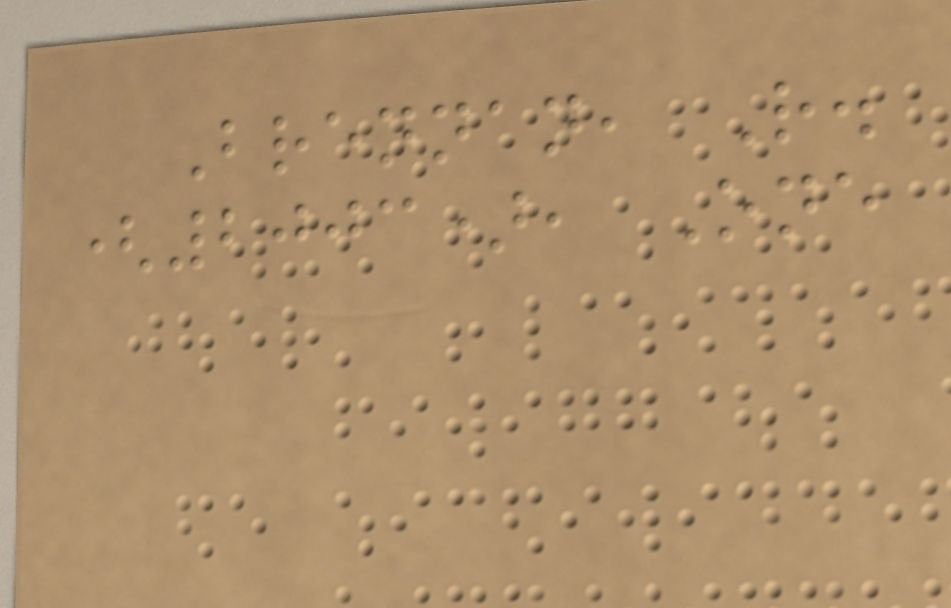Brennan, R.
(2003), One
